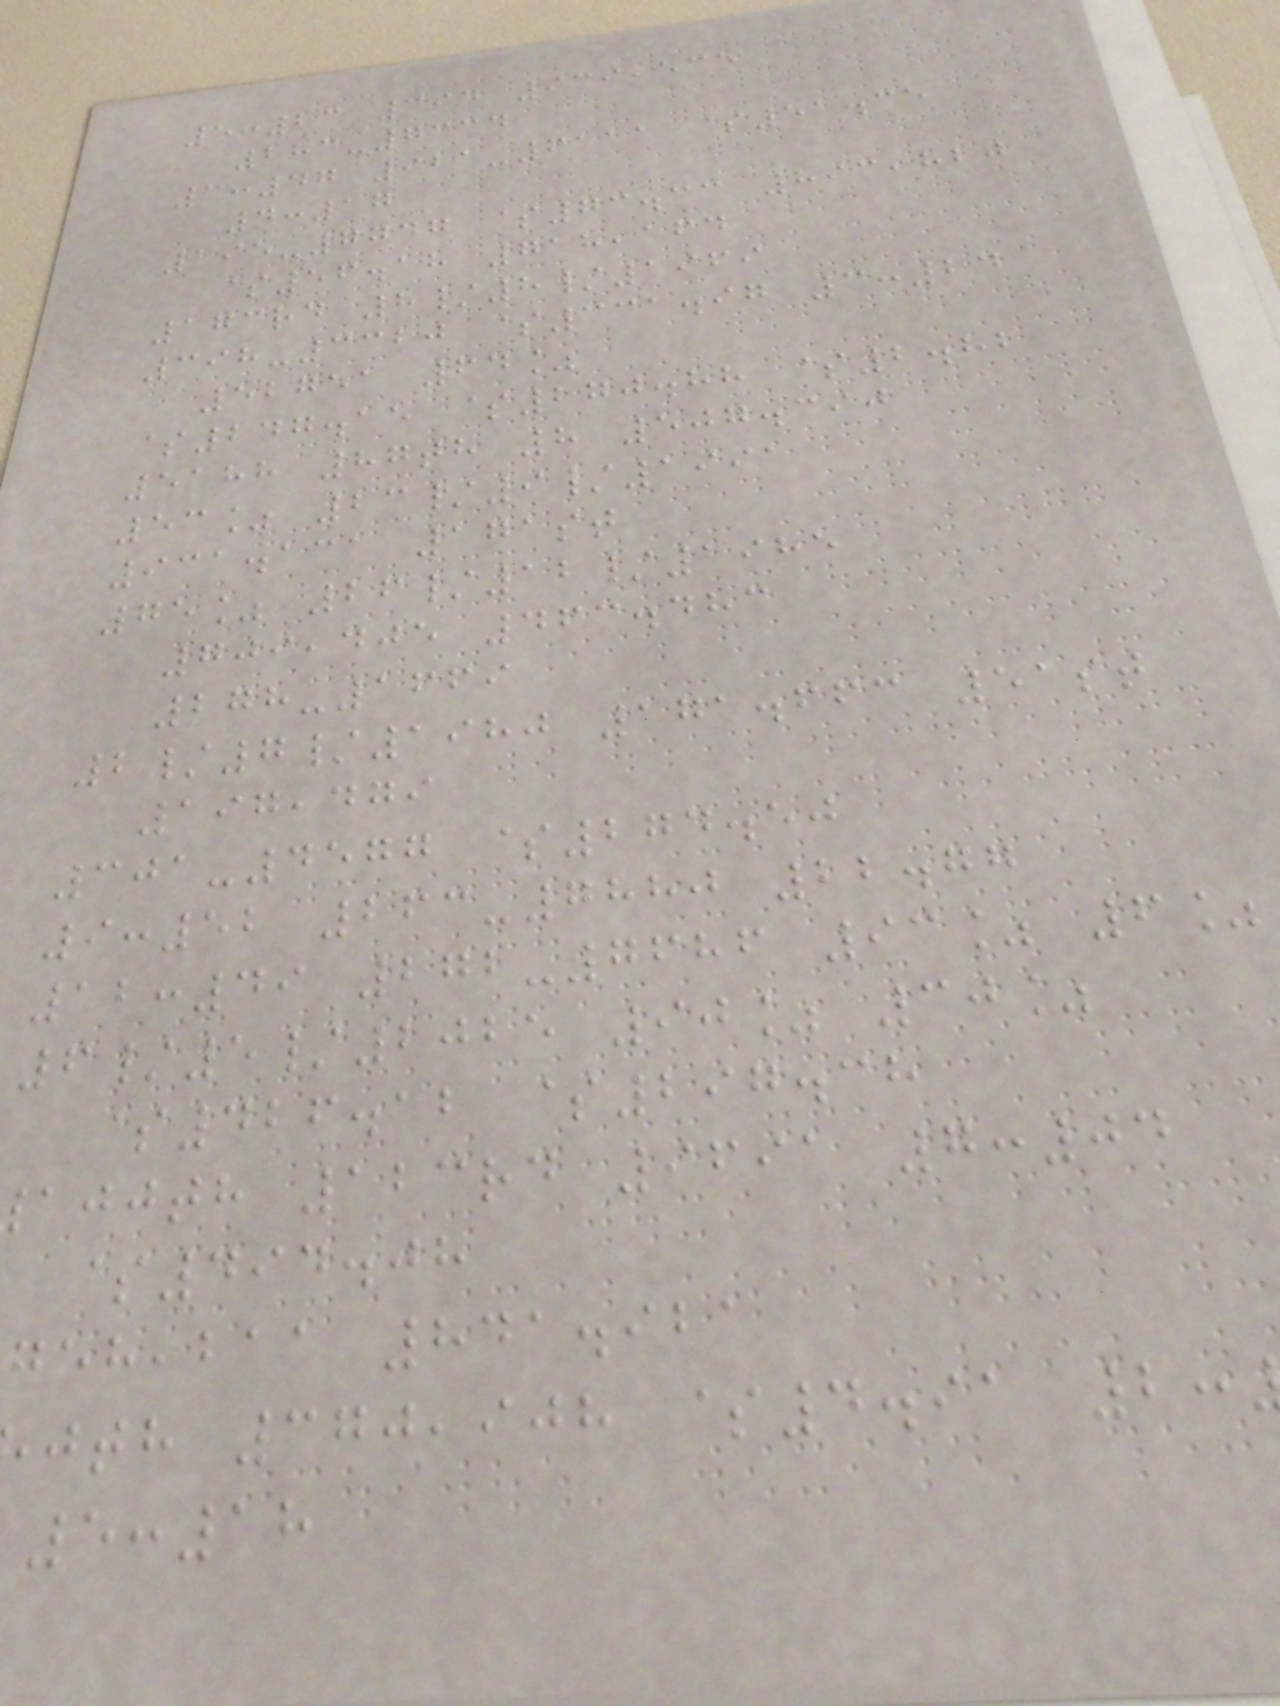5:23 394 939,535
283-7334
3:47 921-6111 $51.35
4:17
195-7747 $73.33 893,820
$56.18 718,164
173rd 8/8/1969
398-3320 $331.97 3:24
52751 64%
$247.15 $270.88 $2.82
5188 87th 8 507.390
53% 23/9/1991
931.131 171st
75% 26/12/1985
709,405 463.483
278-1669
2/7/1980 171.663 51st
197,479
301-4577 $274.50
9:52 263-7880 22.77
12:49 272-7686 93% 6%
6/5/2025 90% 30%
$426.12 $297.38
ajjth 123rd 9691 7:04
$494.08
,baa 841.921
jth 370,908 $4.91 2:
5:18
